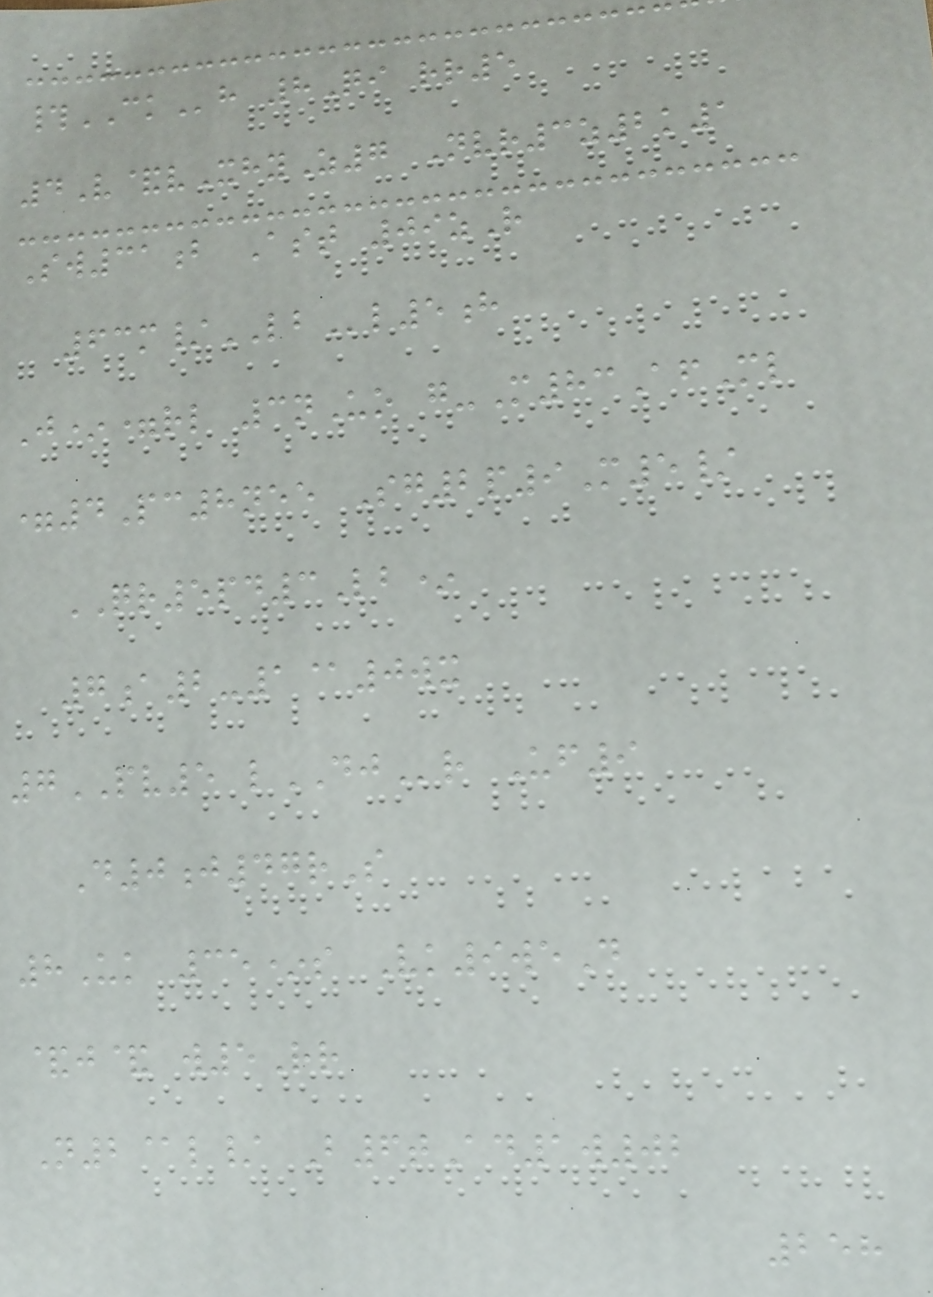#CKh 8Qi rr5
4V&vXhyZ7 Nvr3z2k1
Sw31b Ast 09zR
63m/LBl5h
J*=rl 3nUo g-M83AfMl
=4Pc8nee Sg2p9M5/
QR5pd3Lb*
7a2-1@0wx
7PV5 lDJr Uf9
D0j47rS
8Uk 35*s Vk9weD
&j& w5Rr
N2@l/ B6tAd1w02
258
